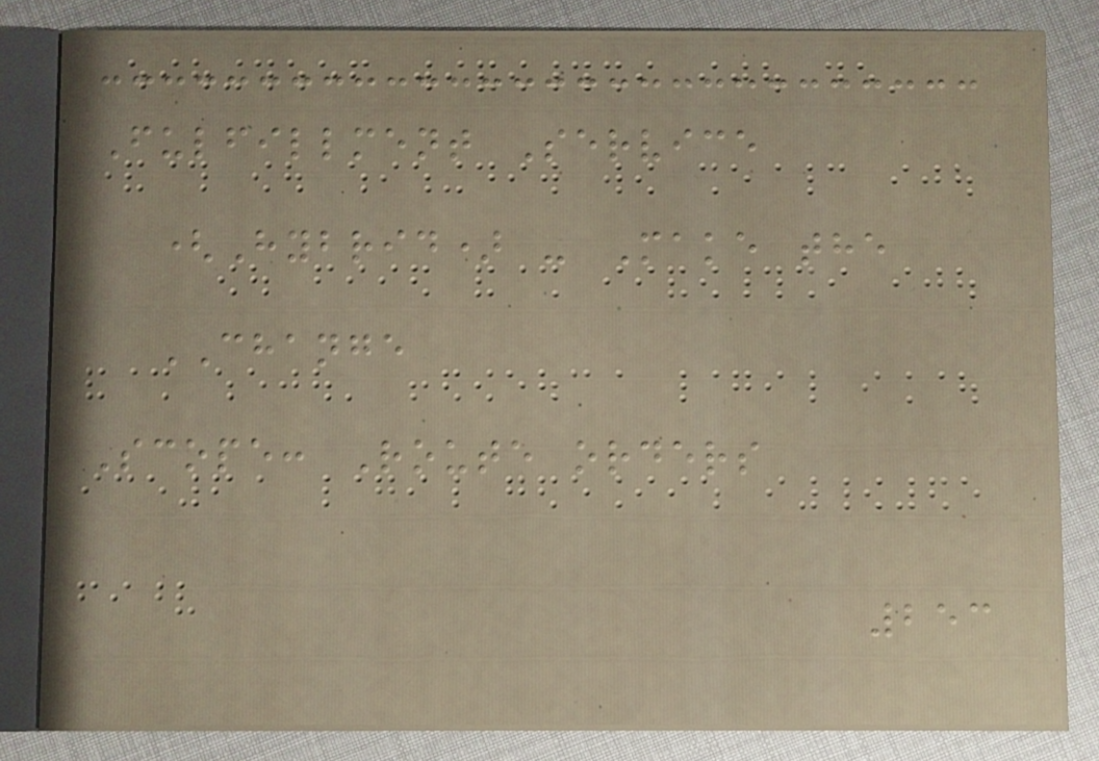Fulfillment Service
(Hybrid) - Make the
CHANGE
Scope: Route orders
253
